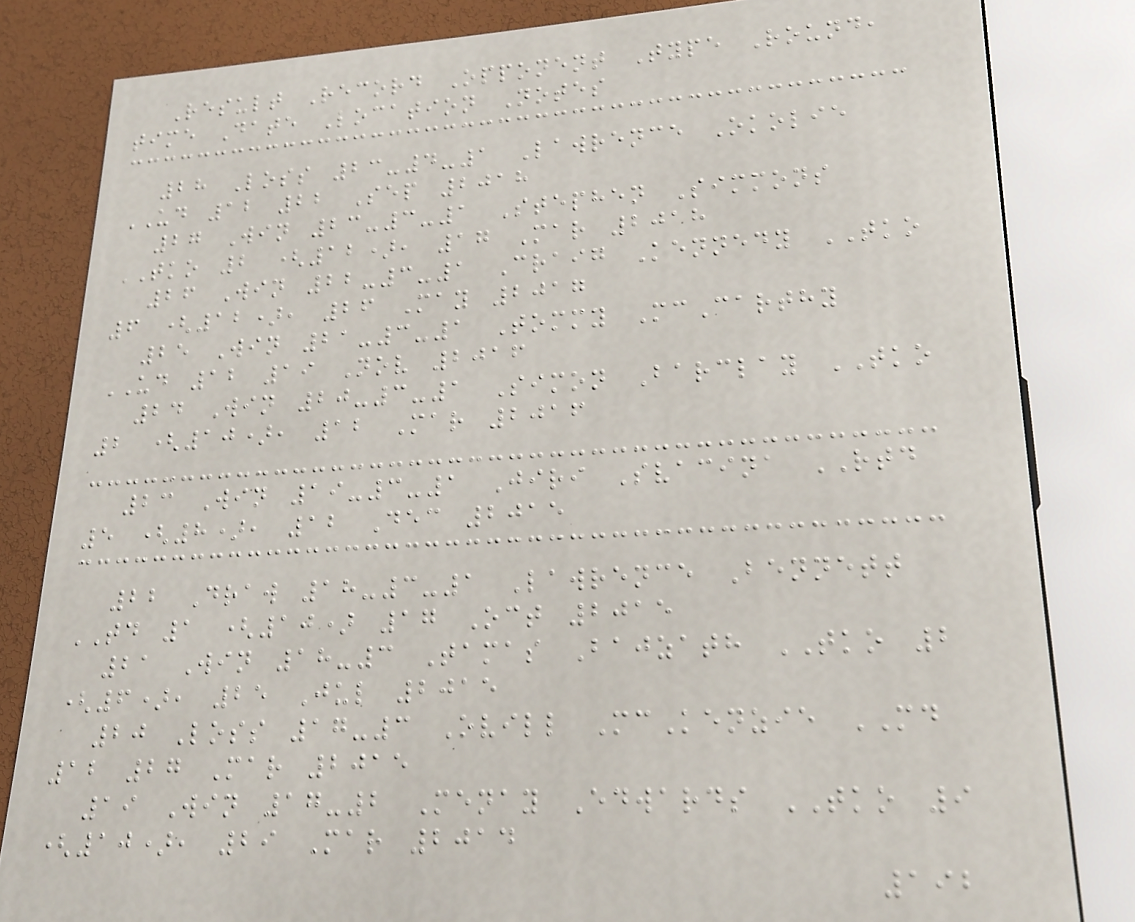Result Record Opponent Type Round,
time Date Location Notes
28 Loss 23-4-1 Lawrence Okolie
UD 12 22 Sep 2018
27 Win 23-3-1 Stephen Simmons
TKO 2 (12), 17 Mar 2018
26 Win 22-3-1 Craig Kennedy TKO
6 (12), 26 May 2017
25 Win 21-3-1 Tommy McCarthy
UD 12 19 Nov 2016
24 Win 20-3-1 Simon Barclay TKO
2 (10), 12 Mar 2016
23 Win 19-3-1 Jiri Svacina RTD
5 (8), 12 Dec 2015
22 Draw 18-3-1 Lawrence Bennett
TD 1 (10) 17 Oct 2015
21 Win 18-3 Tamas Bajzath TKO 2
(6), 25 Jul 2015
20 Loss 17-3 Ovill McKenzie MD
12 27 Mar 2015
19 Win 17-2 Menay Edwards TKO 9
(10), 29 Mar 2014
192
